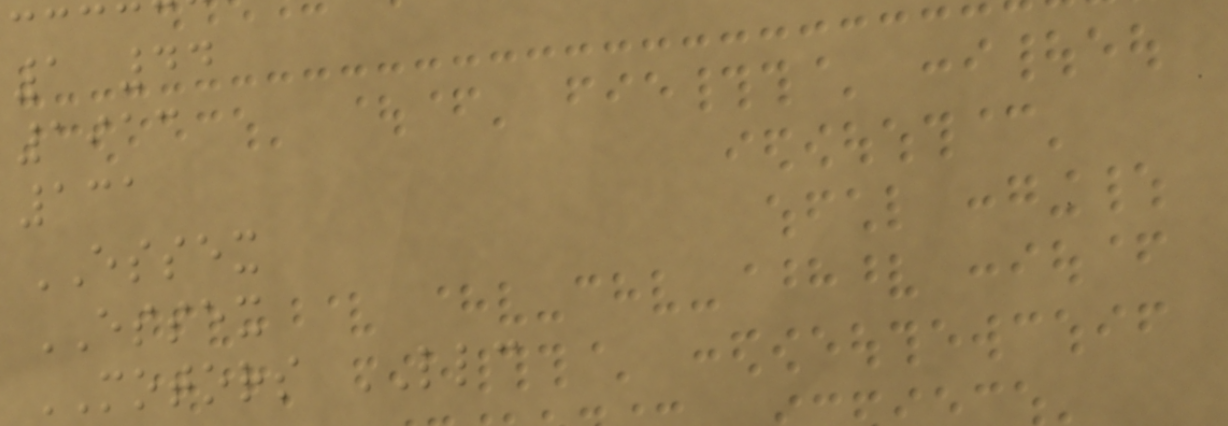1 44
1913
131
ESSEX
ESSEX
MOTORS LLC
